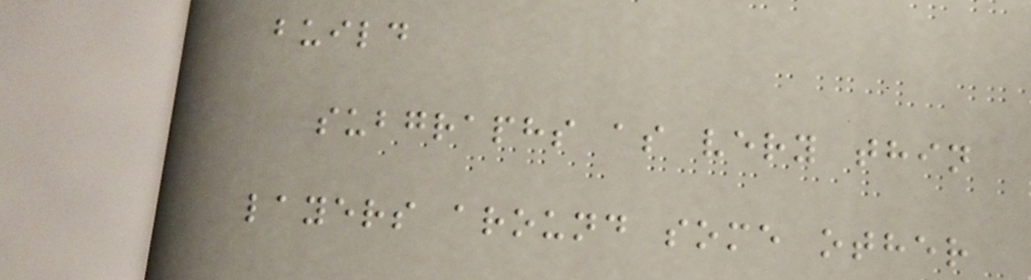build
subgraphs as very thin
layers around some other
